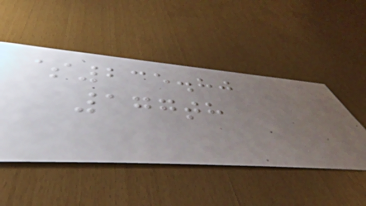$235.80
177th
